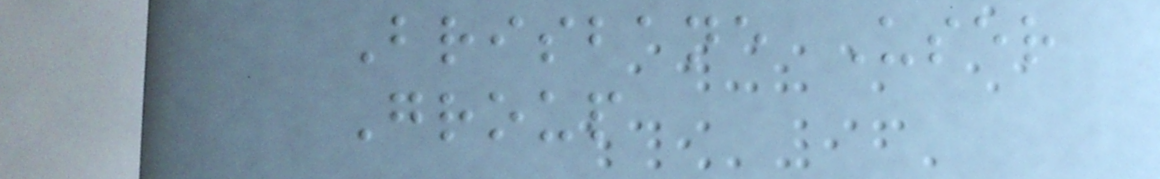Brisbane User
Group
